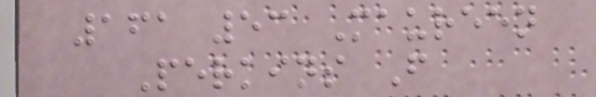161 53 Maureen
Perkins F
